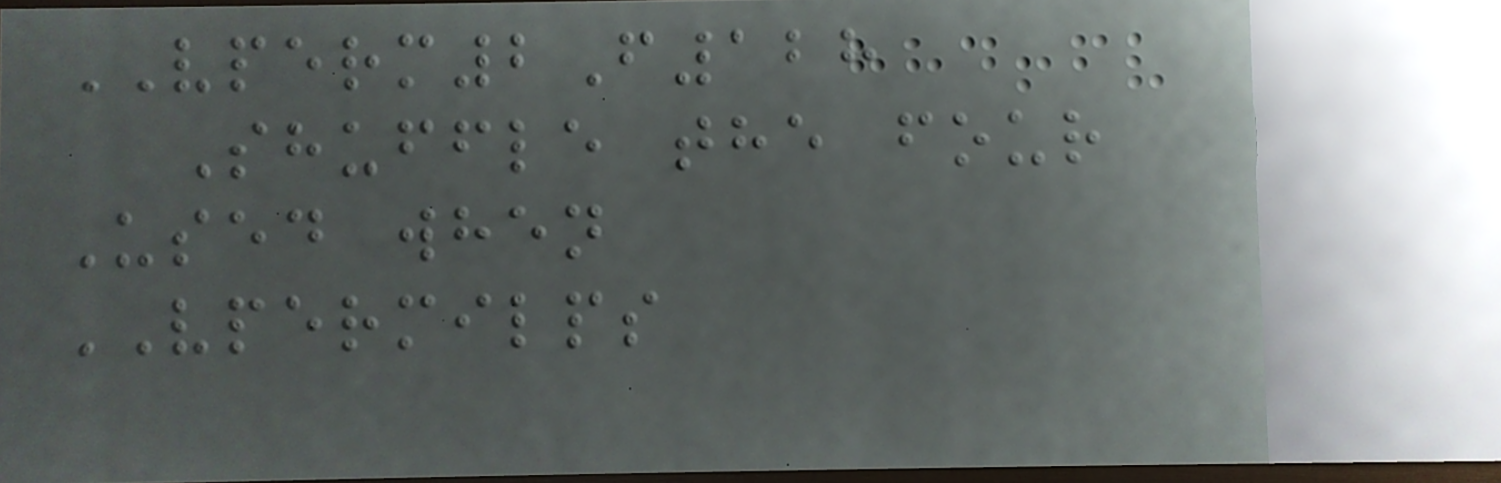VPERM2F128
Shuffle the four
Used when
VPERMILPS
